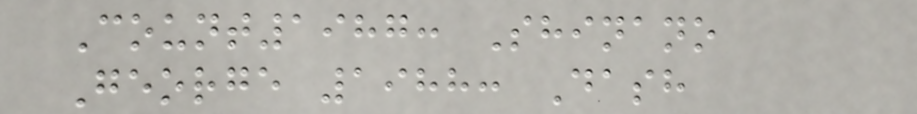Count1987: Shinano
George 1988: Dash
